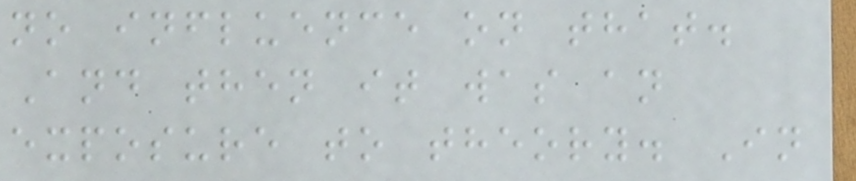no influence on that.
And then it was an
exposure to theory. In
